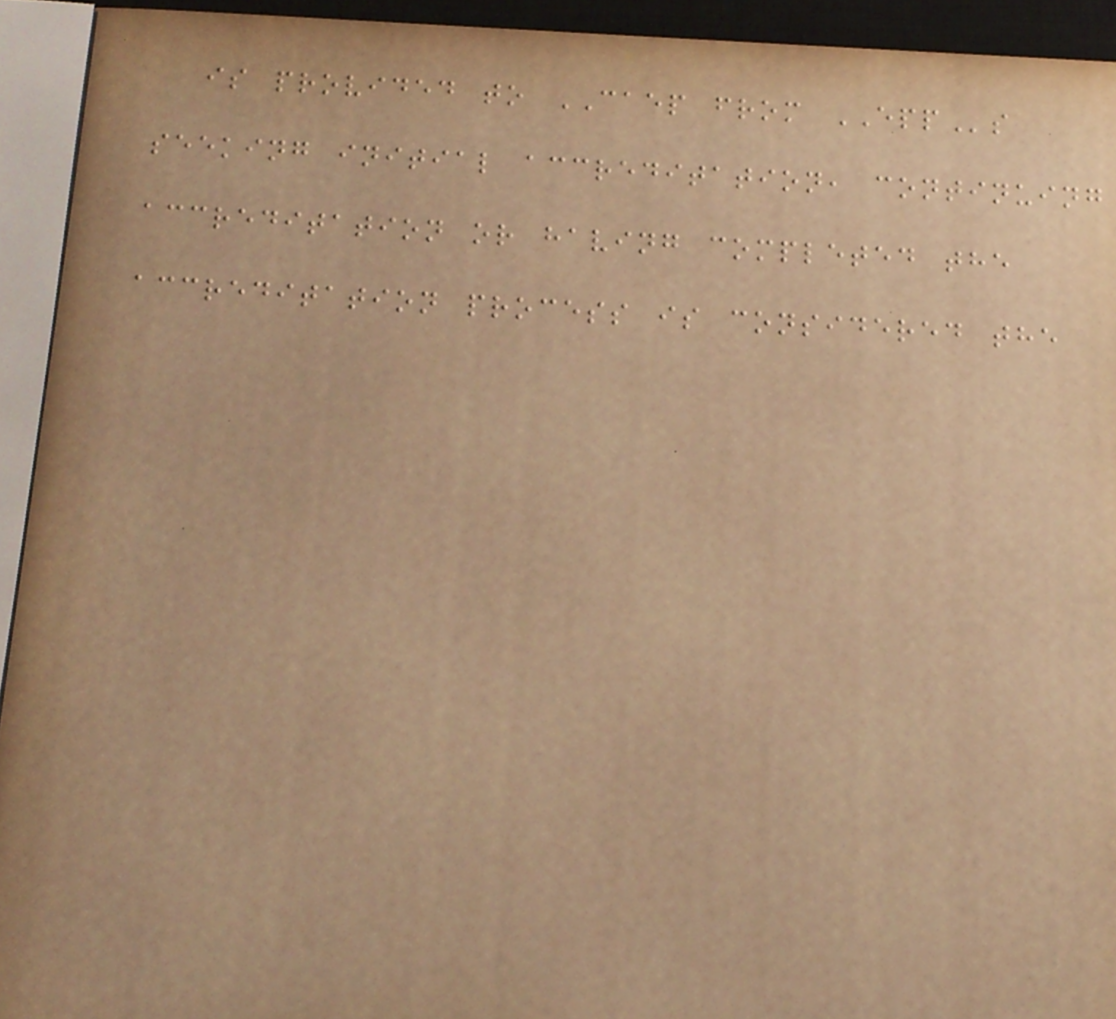is provided to CAEP from EPPs
seeking initial accreditation, continuing
accreditation or having completed the
accreditation process is considered the
